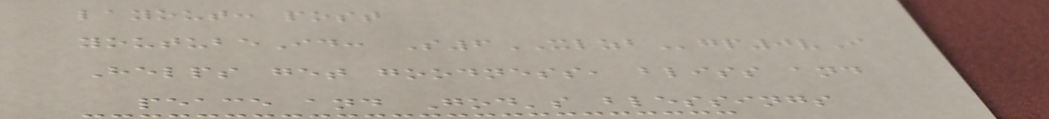layout: post
youtubeId: S6XLZBgp0vI
Helps get goodness, bliss and
peace and God's blessings
